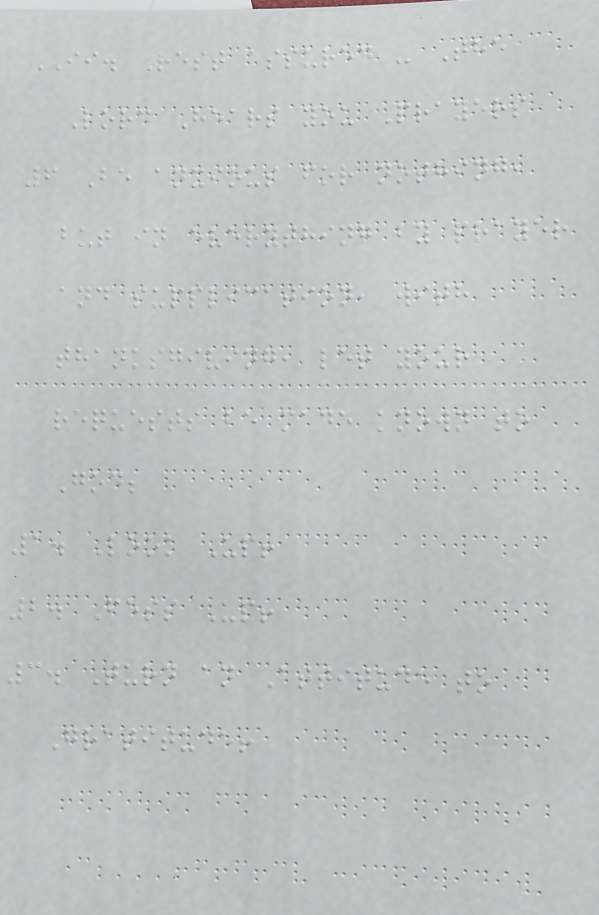II. Rest assured - The
Lord Hears you Prayers
6 Be anxious for nothing,
but in everything by prayer
and supplication, with
thanksgiving, let your
requests be made known to
God;
1. Look Up!
2. Fess Up!
3. Turn an Attitude to
Gratitude!
